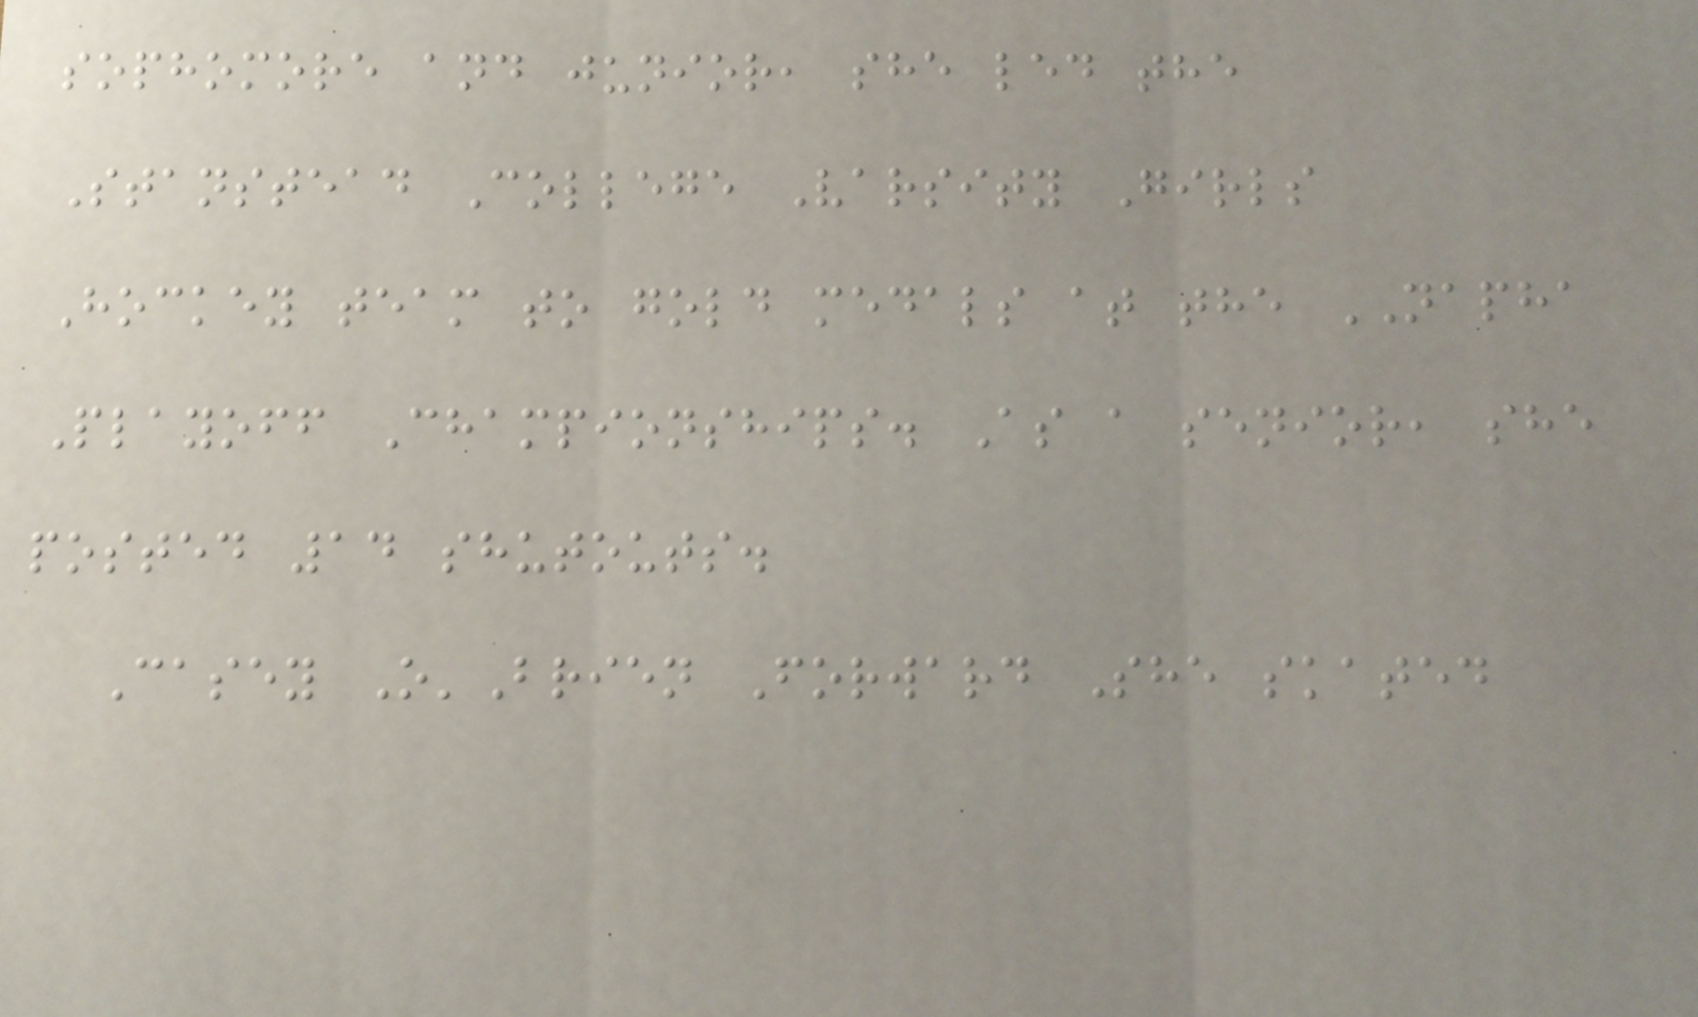sophomore and junior, she led the
Stanstead College Varsity Girls
Hockey team to gold medals at the NAPHA
Playoff Championships. As a senior, she
posted 14 shutouts.
Casey O'Brien Forward She skated
